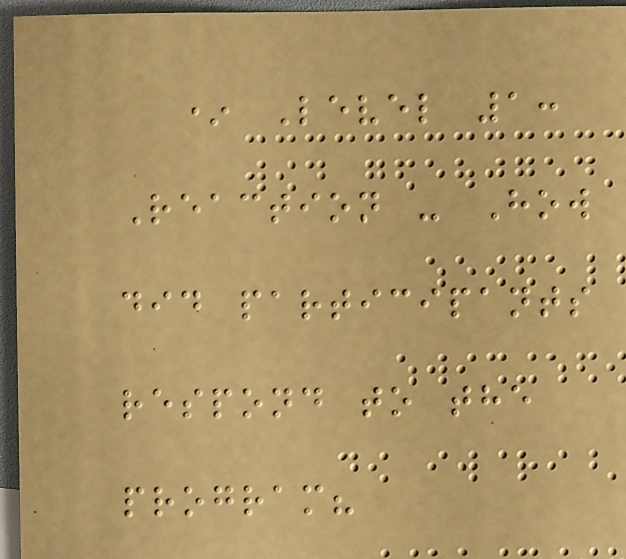* Level 1:
Reaction - How
did participants
respond to the
program?
